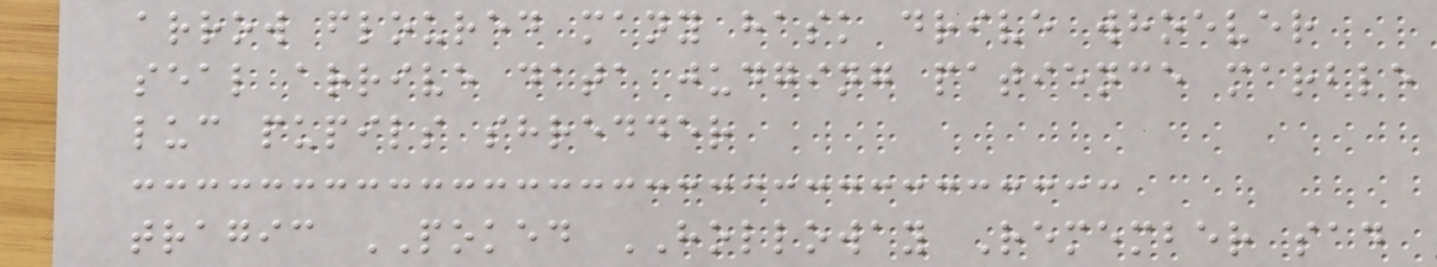arrow floured many hask drive whoever
seal arrive data judging patience marble
luc pupils shredder
tragic POKED HOLLOWAY Remember sad
